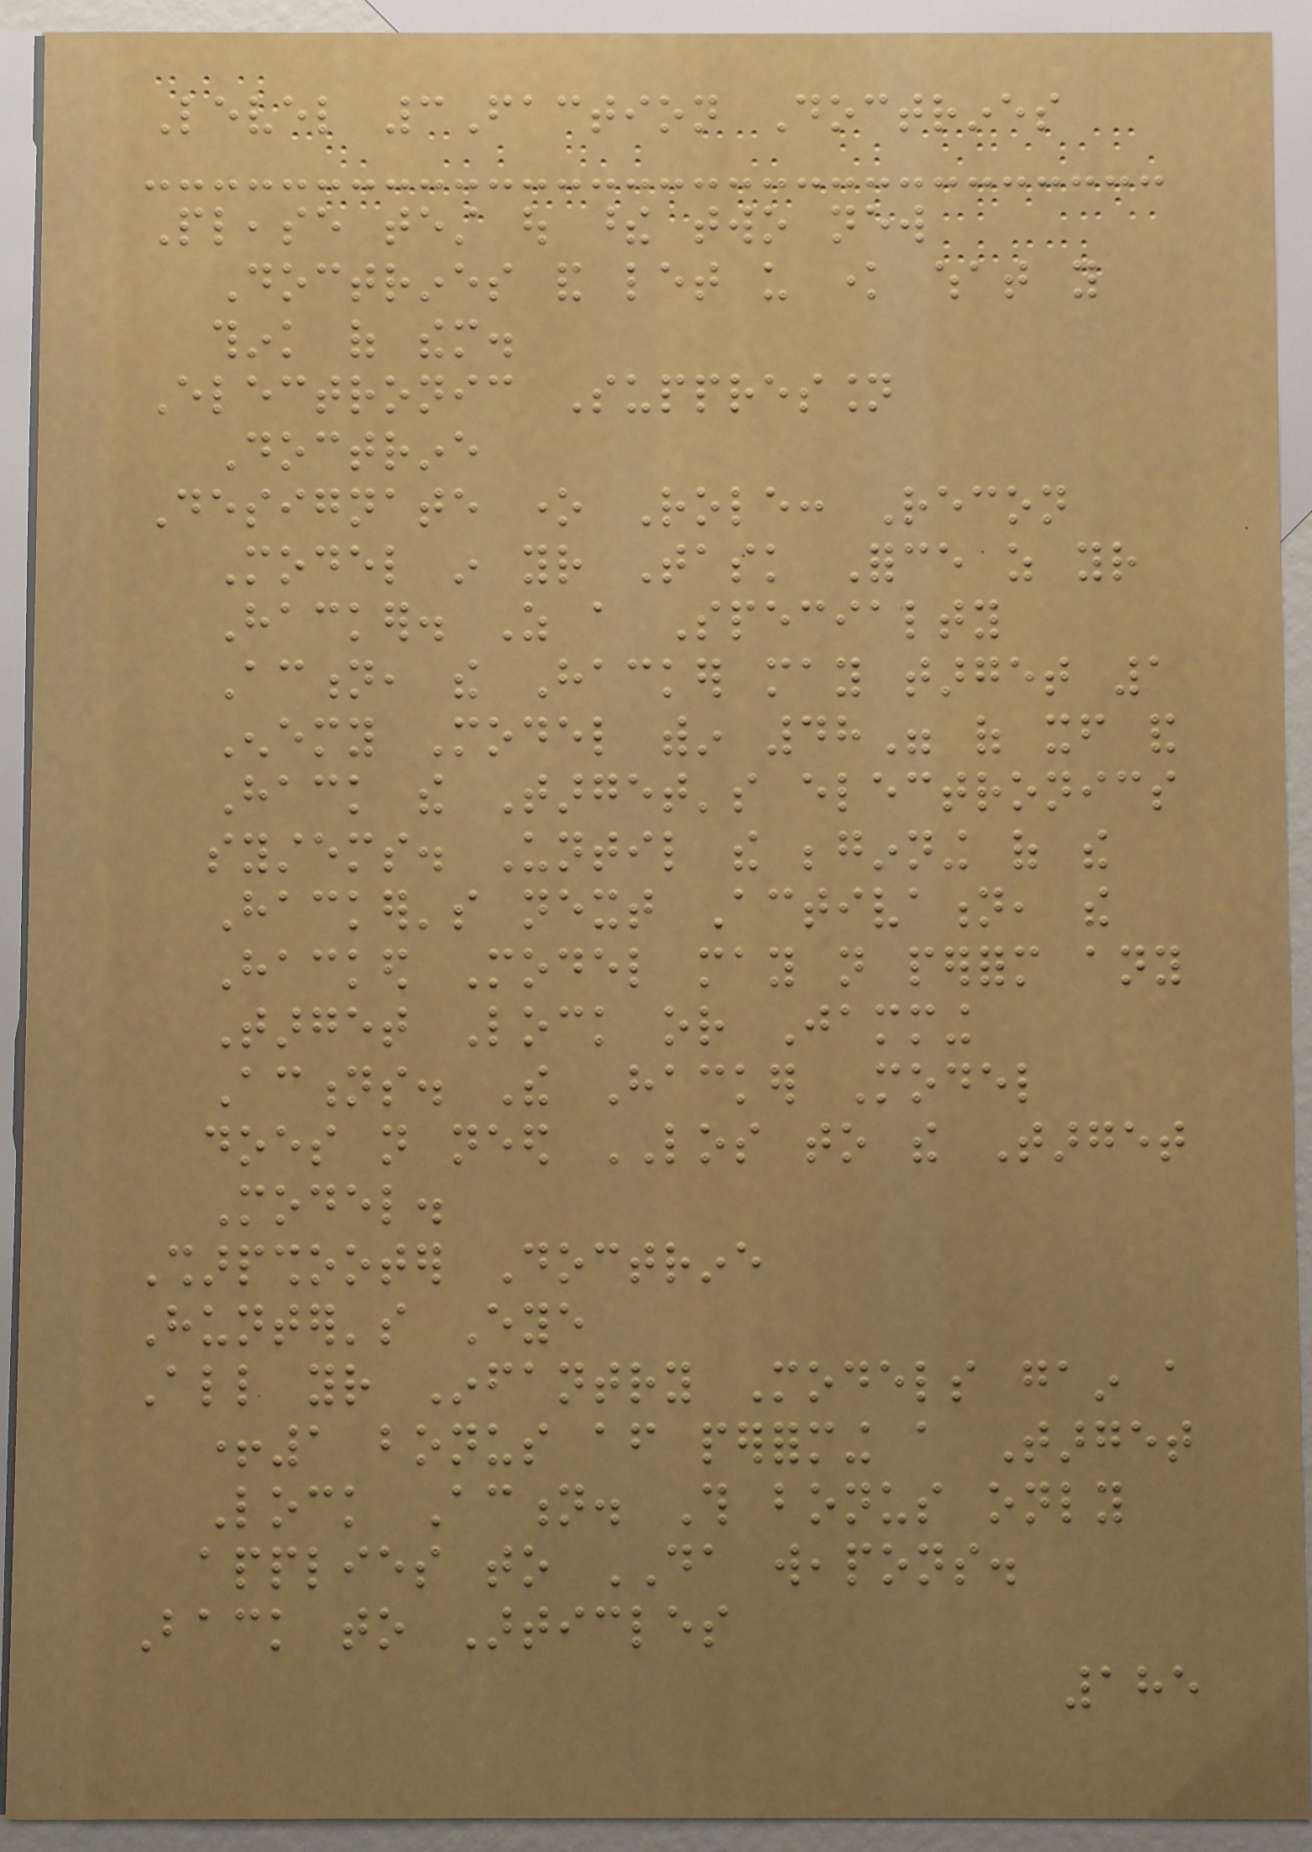Level 3Faction Doctrines
Please test out these two new
Doctrines and let us know what you
think of them.
Electronic Suppression
Doctrine
Designate one Role: Recon
Model in your Task Force as your
Hacker. As a Specialty
Action, the Hacker may target 1
Enemy Model within 48" of itself and
Hack the Target's electronics
systems. Until the beginning of the
Hacker's next Activation, the
Hacked Model may not perform any
Target Lock or Jamming
Actions. The Hacker Model
does not need LOS to the Target
Model.
Sharpshooter Doctrine
Hunter's Eye
All your Infantry Models gain a
+1 bonus after performing a Target
Lock Action. This bonus only
applies to DA weapons.
Back to Articles
185
